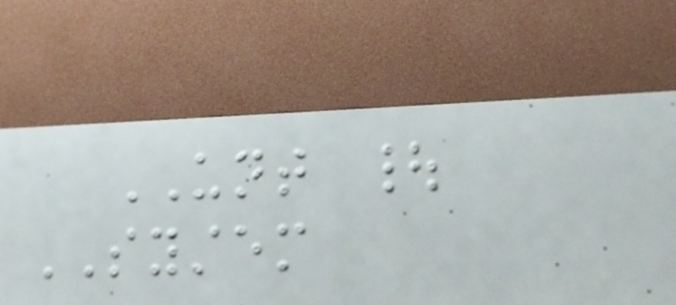UNT |
SYSTEM
